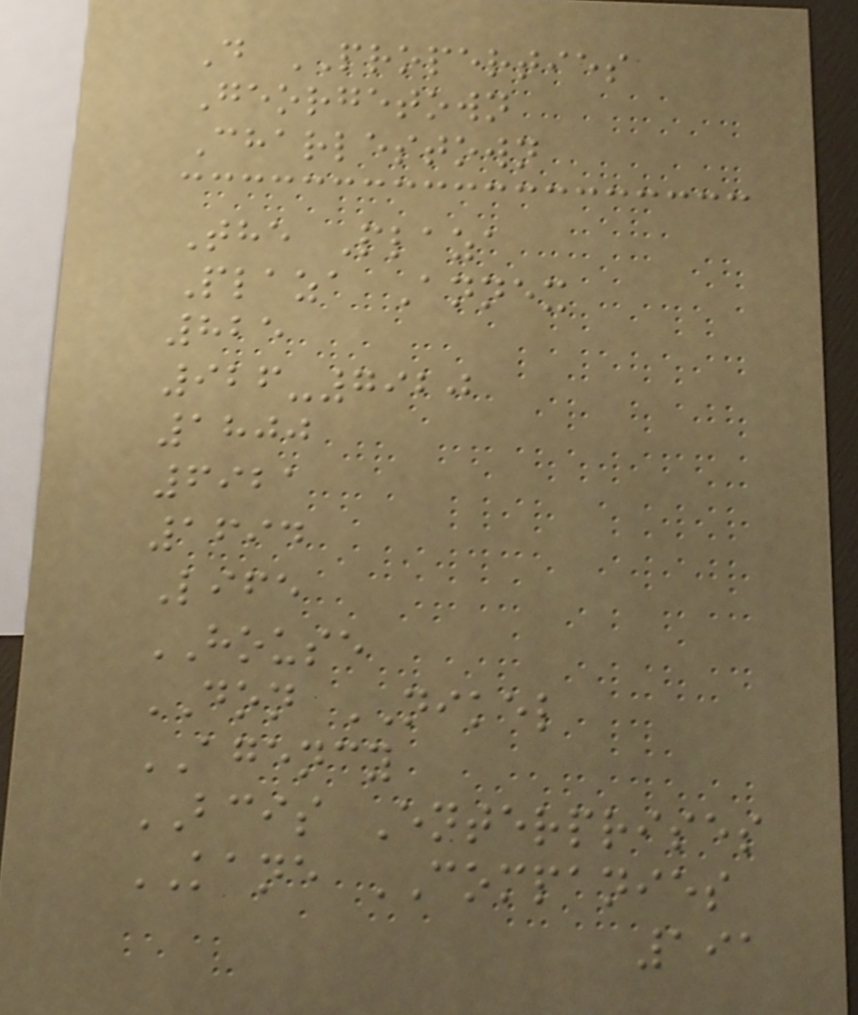D PROPERTIES
Georgetown
Charlestown
The Plaza
Plaza Annex
825
926-7920
1800
6921
1694
Life
HOUSE
DON NIKEL
AGENCY
BCIS Enterprises
KANE COMPANIES
191
